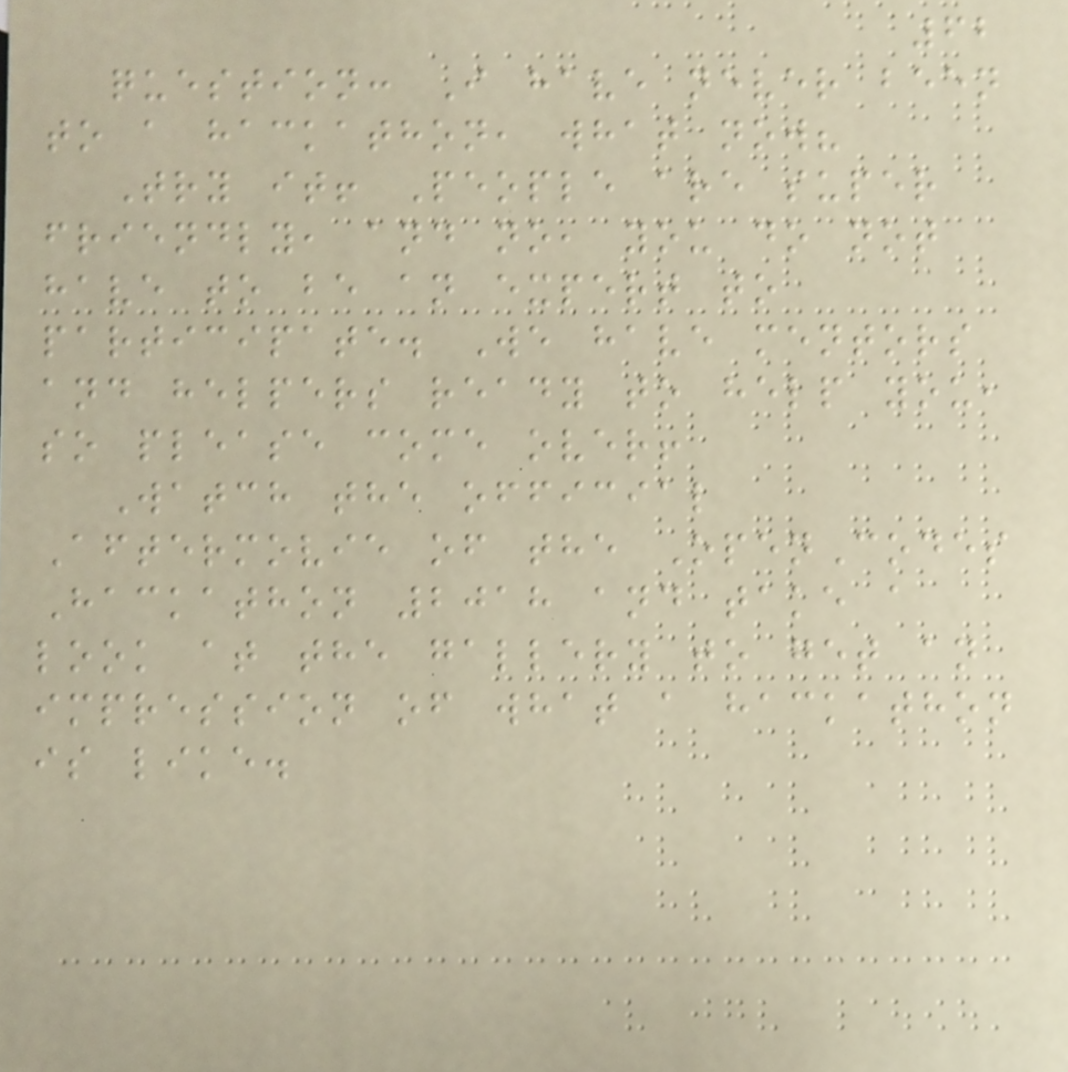62
question: I have never been
to a hackathon, what now?
Try it! People are super
friendly, and no, you do not
have to be an expert to
participate. We have mentors
and helpers ready to help you,
so please come over!
Watch the official
Aftermovie of the OpenCodes
Hackathon 2018 and take a
look at the gallery to get an
impression of what a hackathon
is like.
